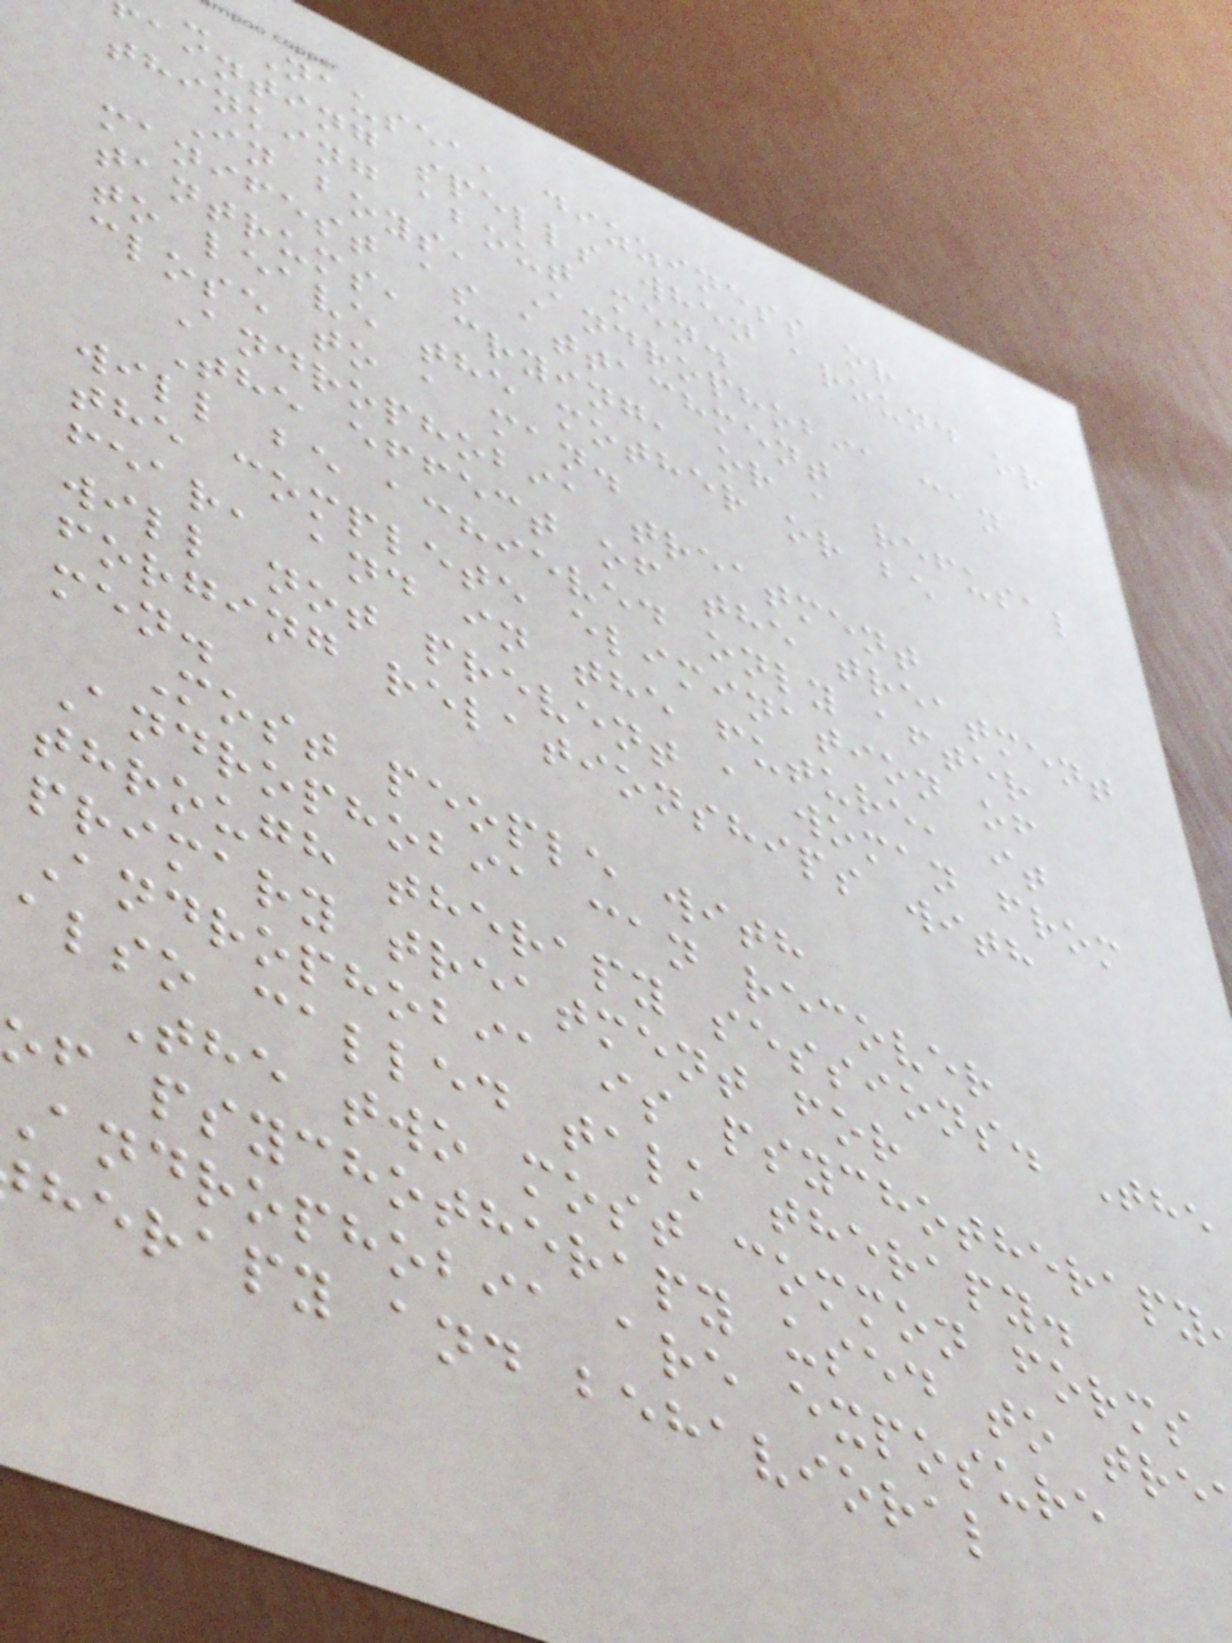- Nausea, dizziness or
ainting spells when around or
thinking about men.
In boys, Androphobia can
manifest as attachment
tantrums, crying, or a refusal
to leave the mother or be
close to a man.
Androphobia treatment
The effect of the treatment
will be achieved only after
the complete elimination of
fear, and in the future, it
will not prevent a woman from
forging relationships with
men.
Most people with
Androphobia can recover
through therapy sessions. The
primary treatment for
Androphobia is psychotherapy
also called talk therapy.
The two most common forms
of psychotherapy used to tre
androphobia are exposure
herapy and behavioral
